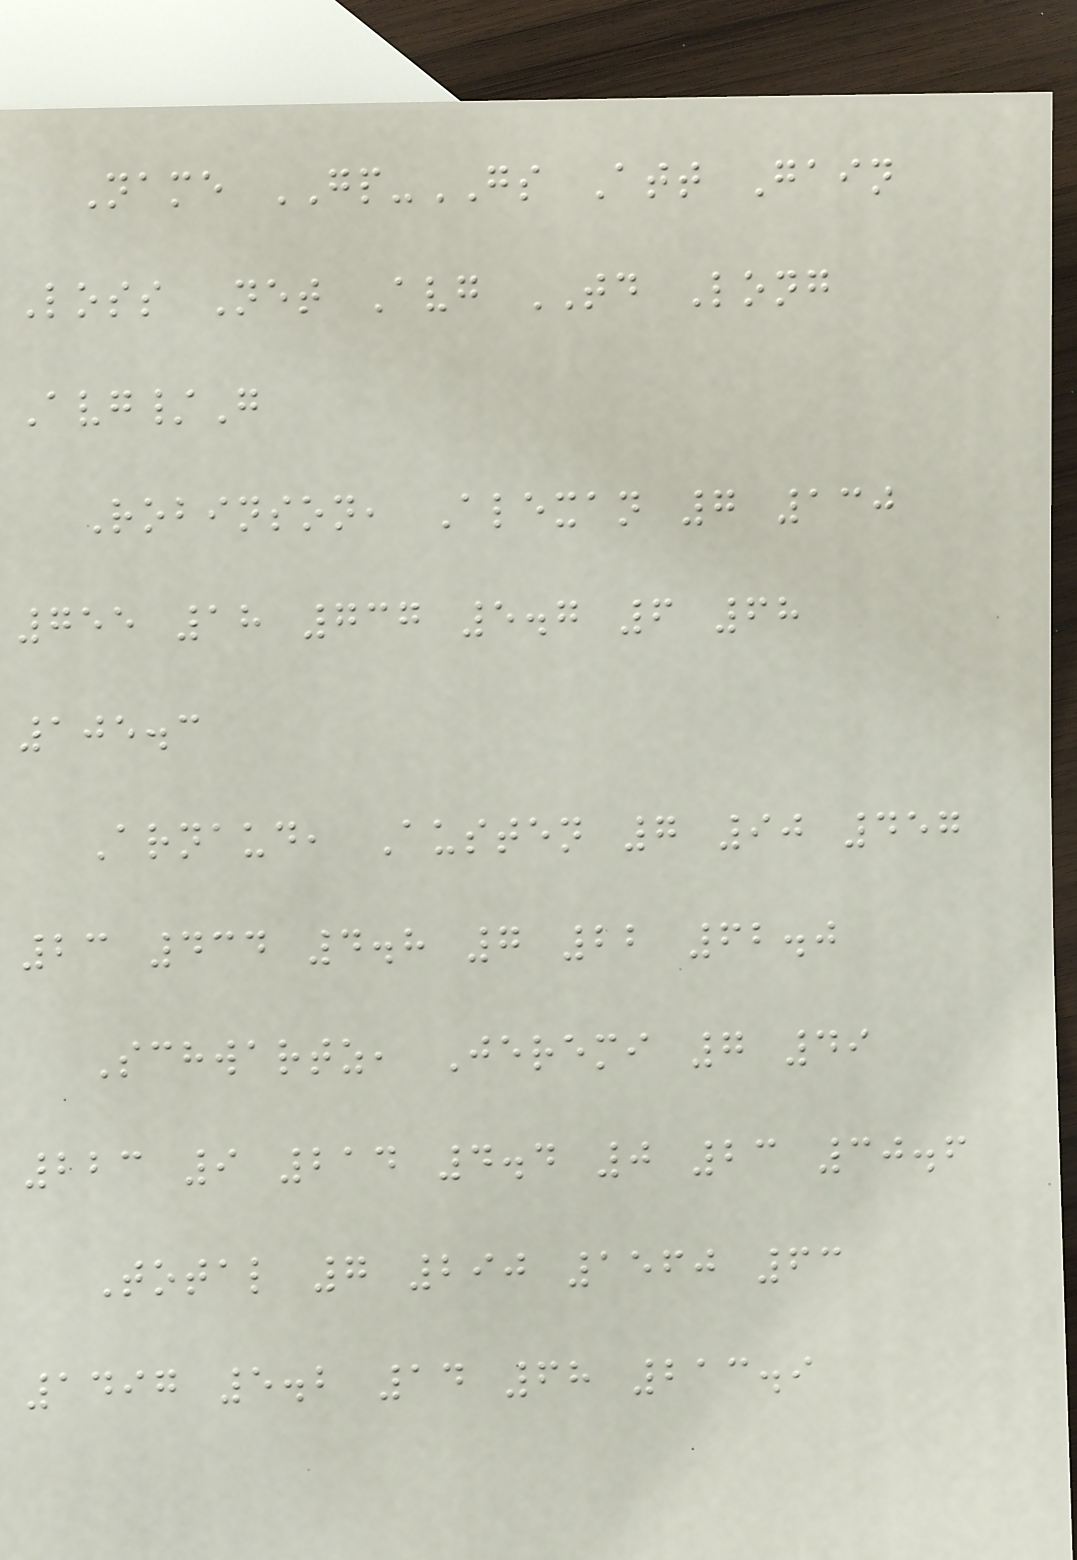Name GP-GS Att Gain
Loss Net Avg TD Long
Avg/G
Robinson, Alexan 7 130
755 18 737 5.7 6 68
105.3
Arnaud, Austen 7 90 457
23 434 4.8 7 22 62.0
Schwartz, Jeremi 7 49
223 9 214 4.4 0 23 30.6
Total 7 290 1560 63
1497 5.2 14 68 213.9
